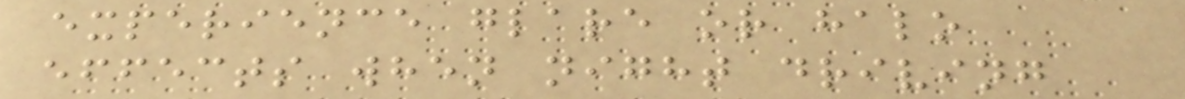experience glare or halo
effects when night driving
